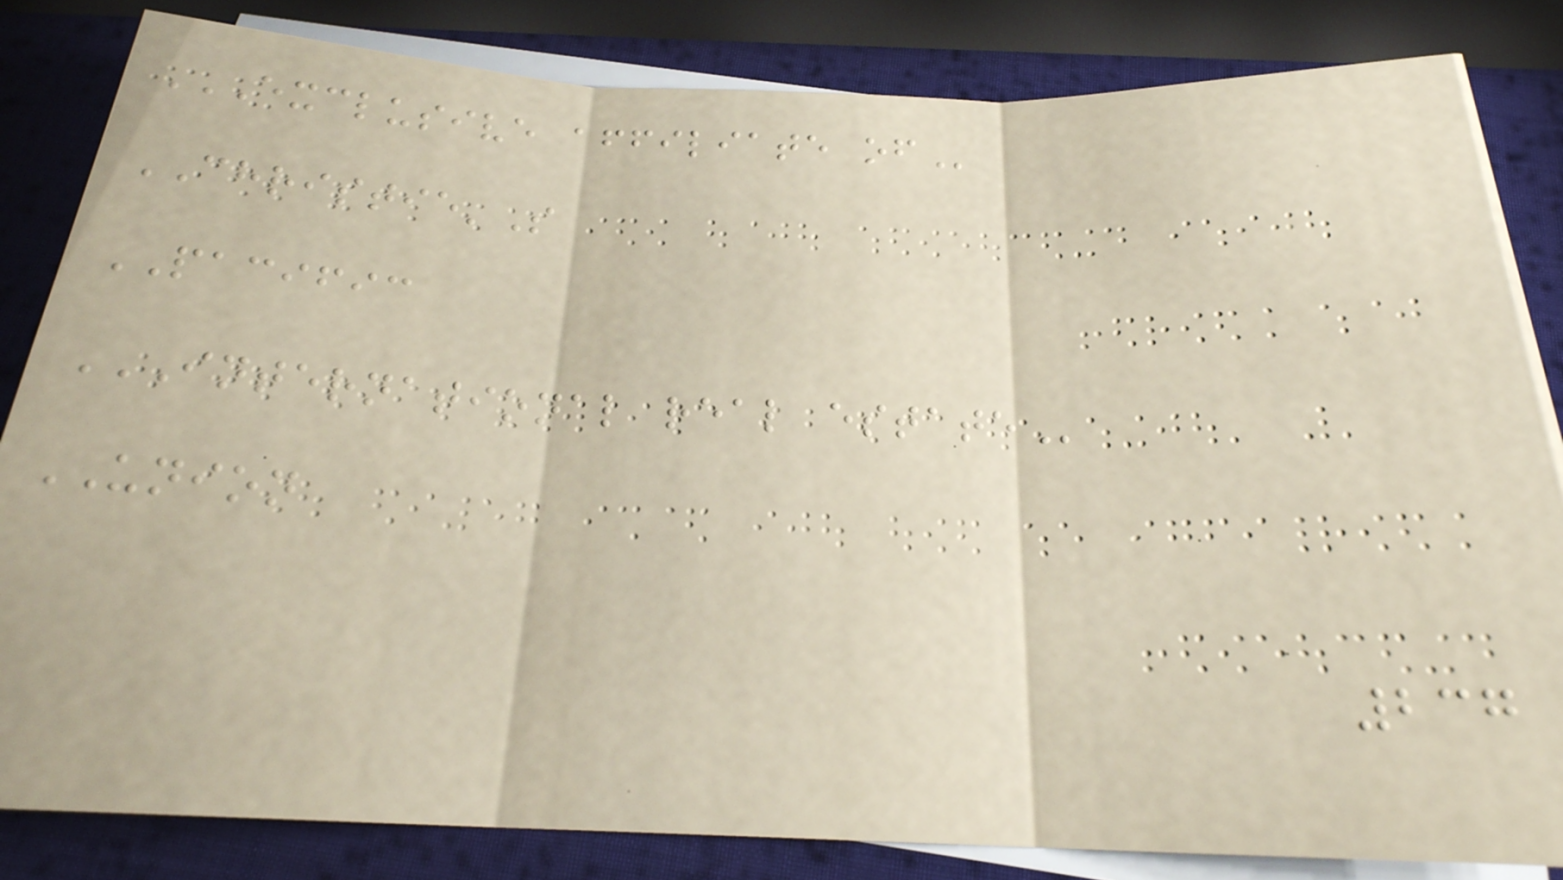EXCLUSIVE AFFILIATE OF
CHRISTIE'S
PACIFIC
INTERNATIONAL REAL ESTATE
UNION
237
